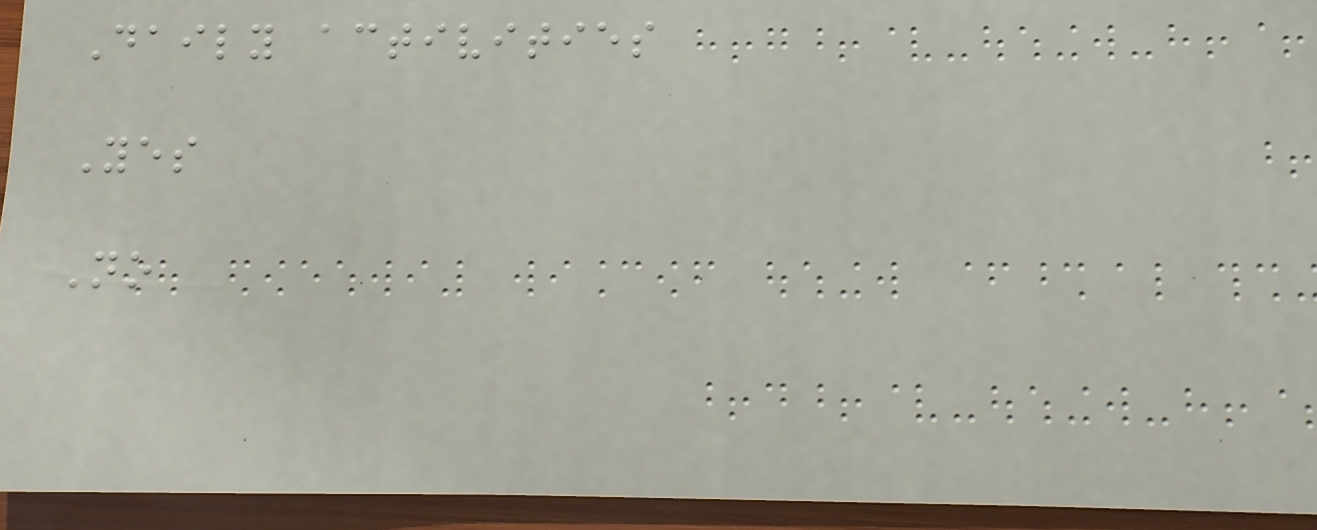Daily activities
Yes
No
